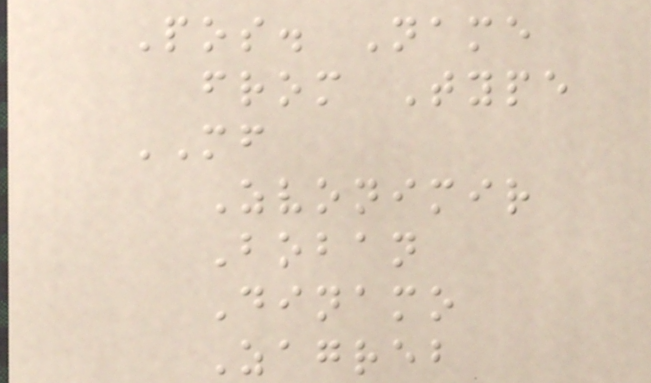Pos. Name
from Type
MF
Zvonimir
Boban
Dinamo
Zagreb
